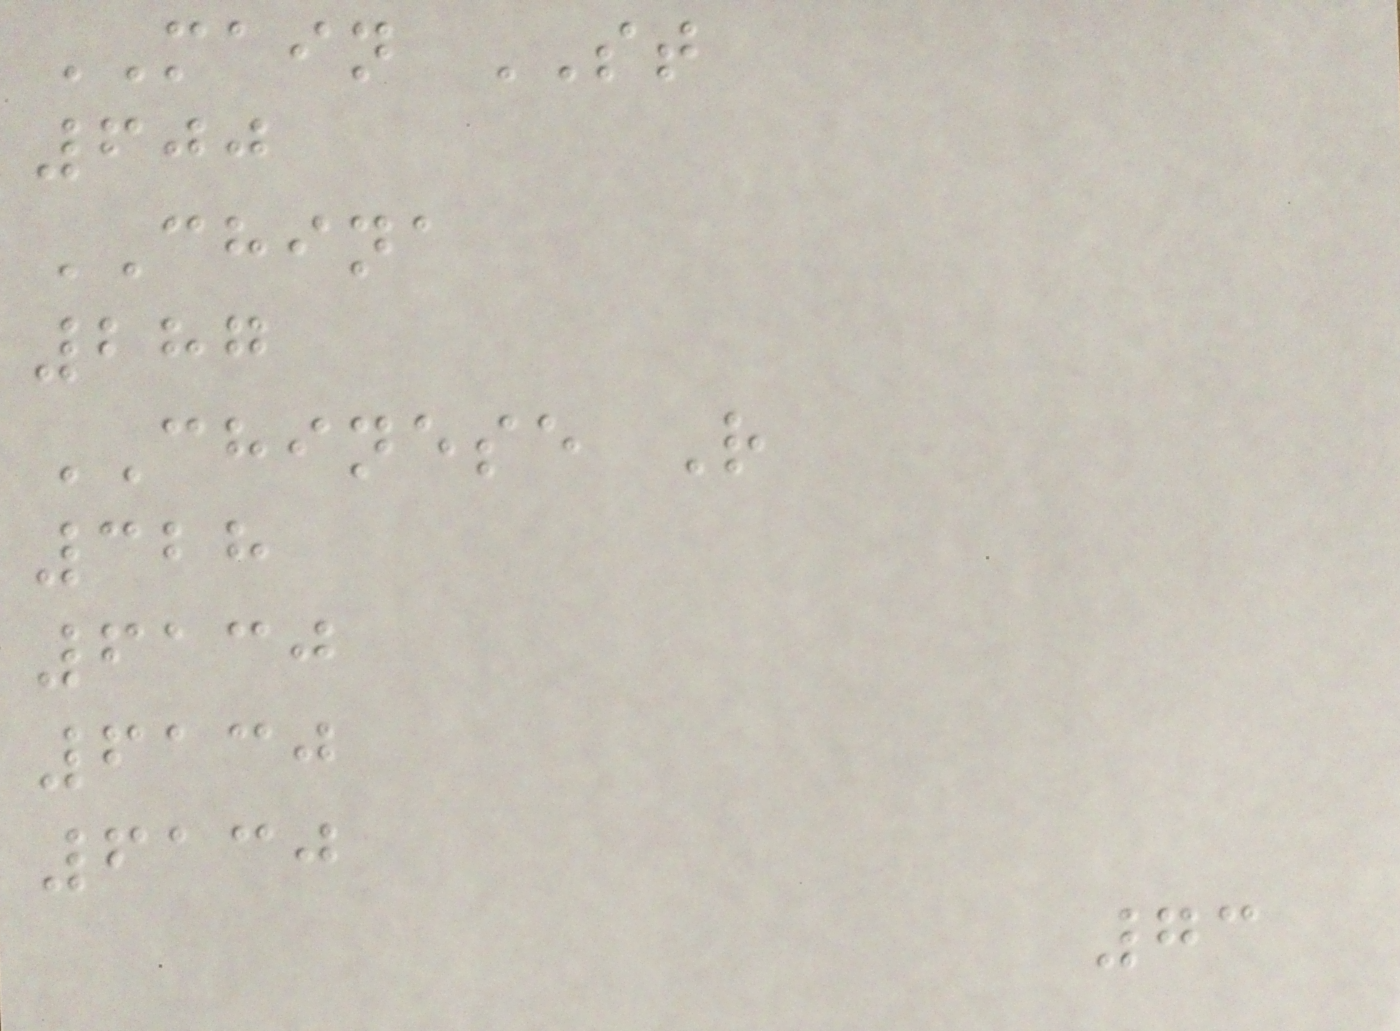MAIN ST
600
CHINA
287
CHINESE R
328
6130
6130
6130
73
